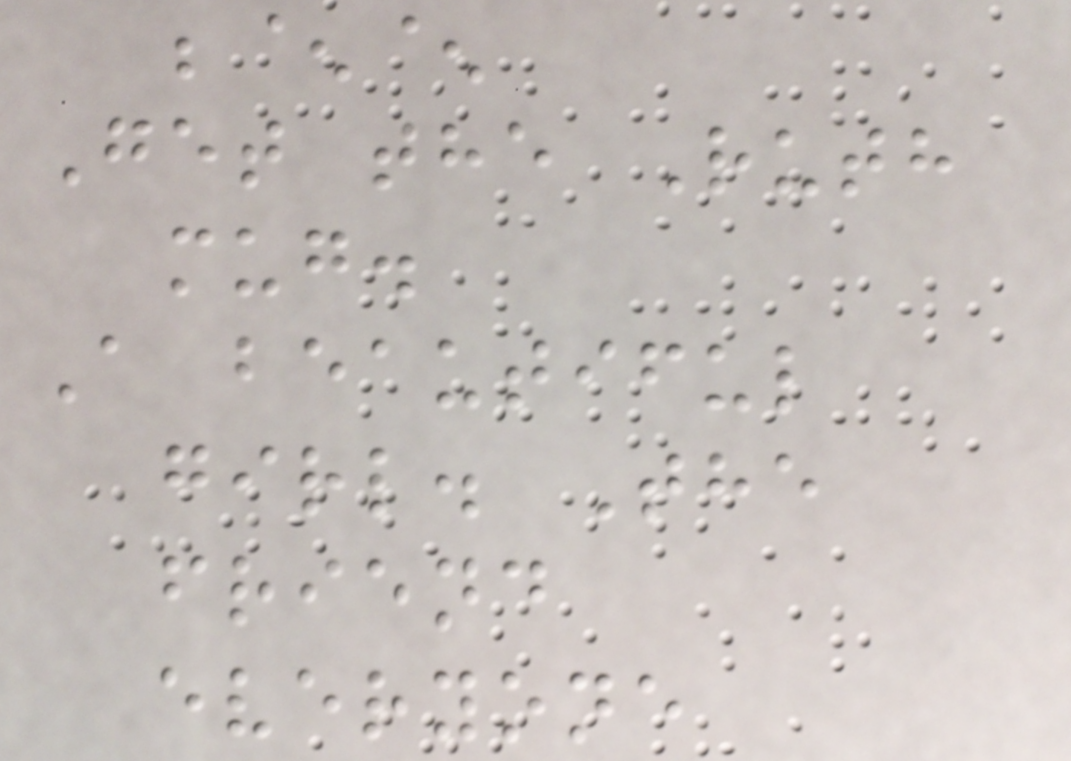;^^
Get the Ruth
mug.
A beautiful
girl. The
friend
everyone
